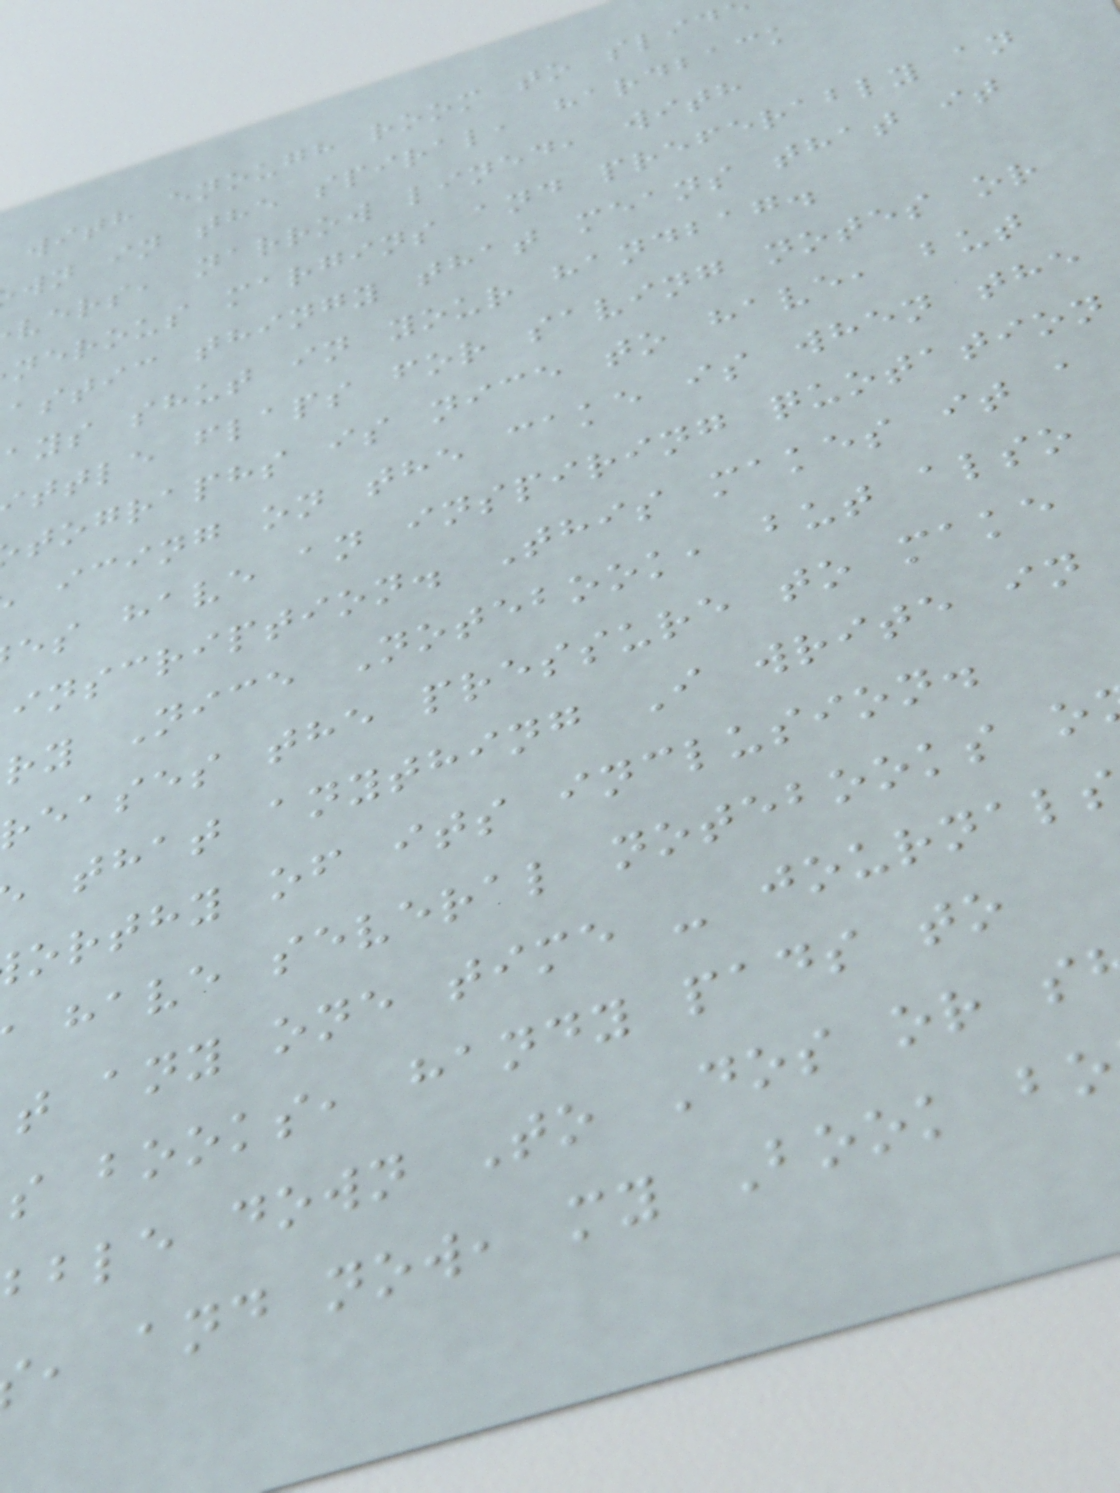with enough room to slid
wn in the spiral, hardback
vers, narrow lined, with
nerous margins and preferably an
astic thingy that means that it
ays shut in your handbag.
ttle flaps for saving notes or
tographs is nice to have, but
icing on the cake is when the
es have an inspiring quotation
inscription. This makes it a
ry Nice Notebook, but also
reases the pressure to make
that anything I write in
orthy of its inclusion.
have several notebooks o
t any one time - journal
s books, handy pads to
bble down To Dos or s
, and now, my Book bo
